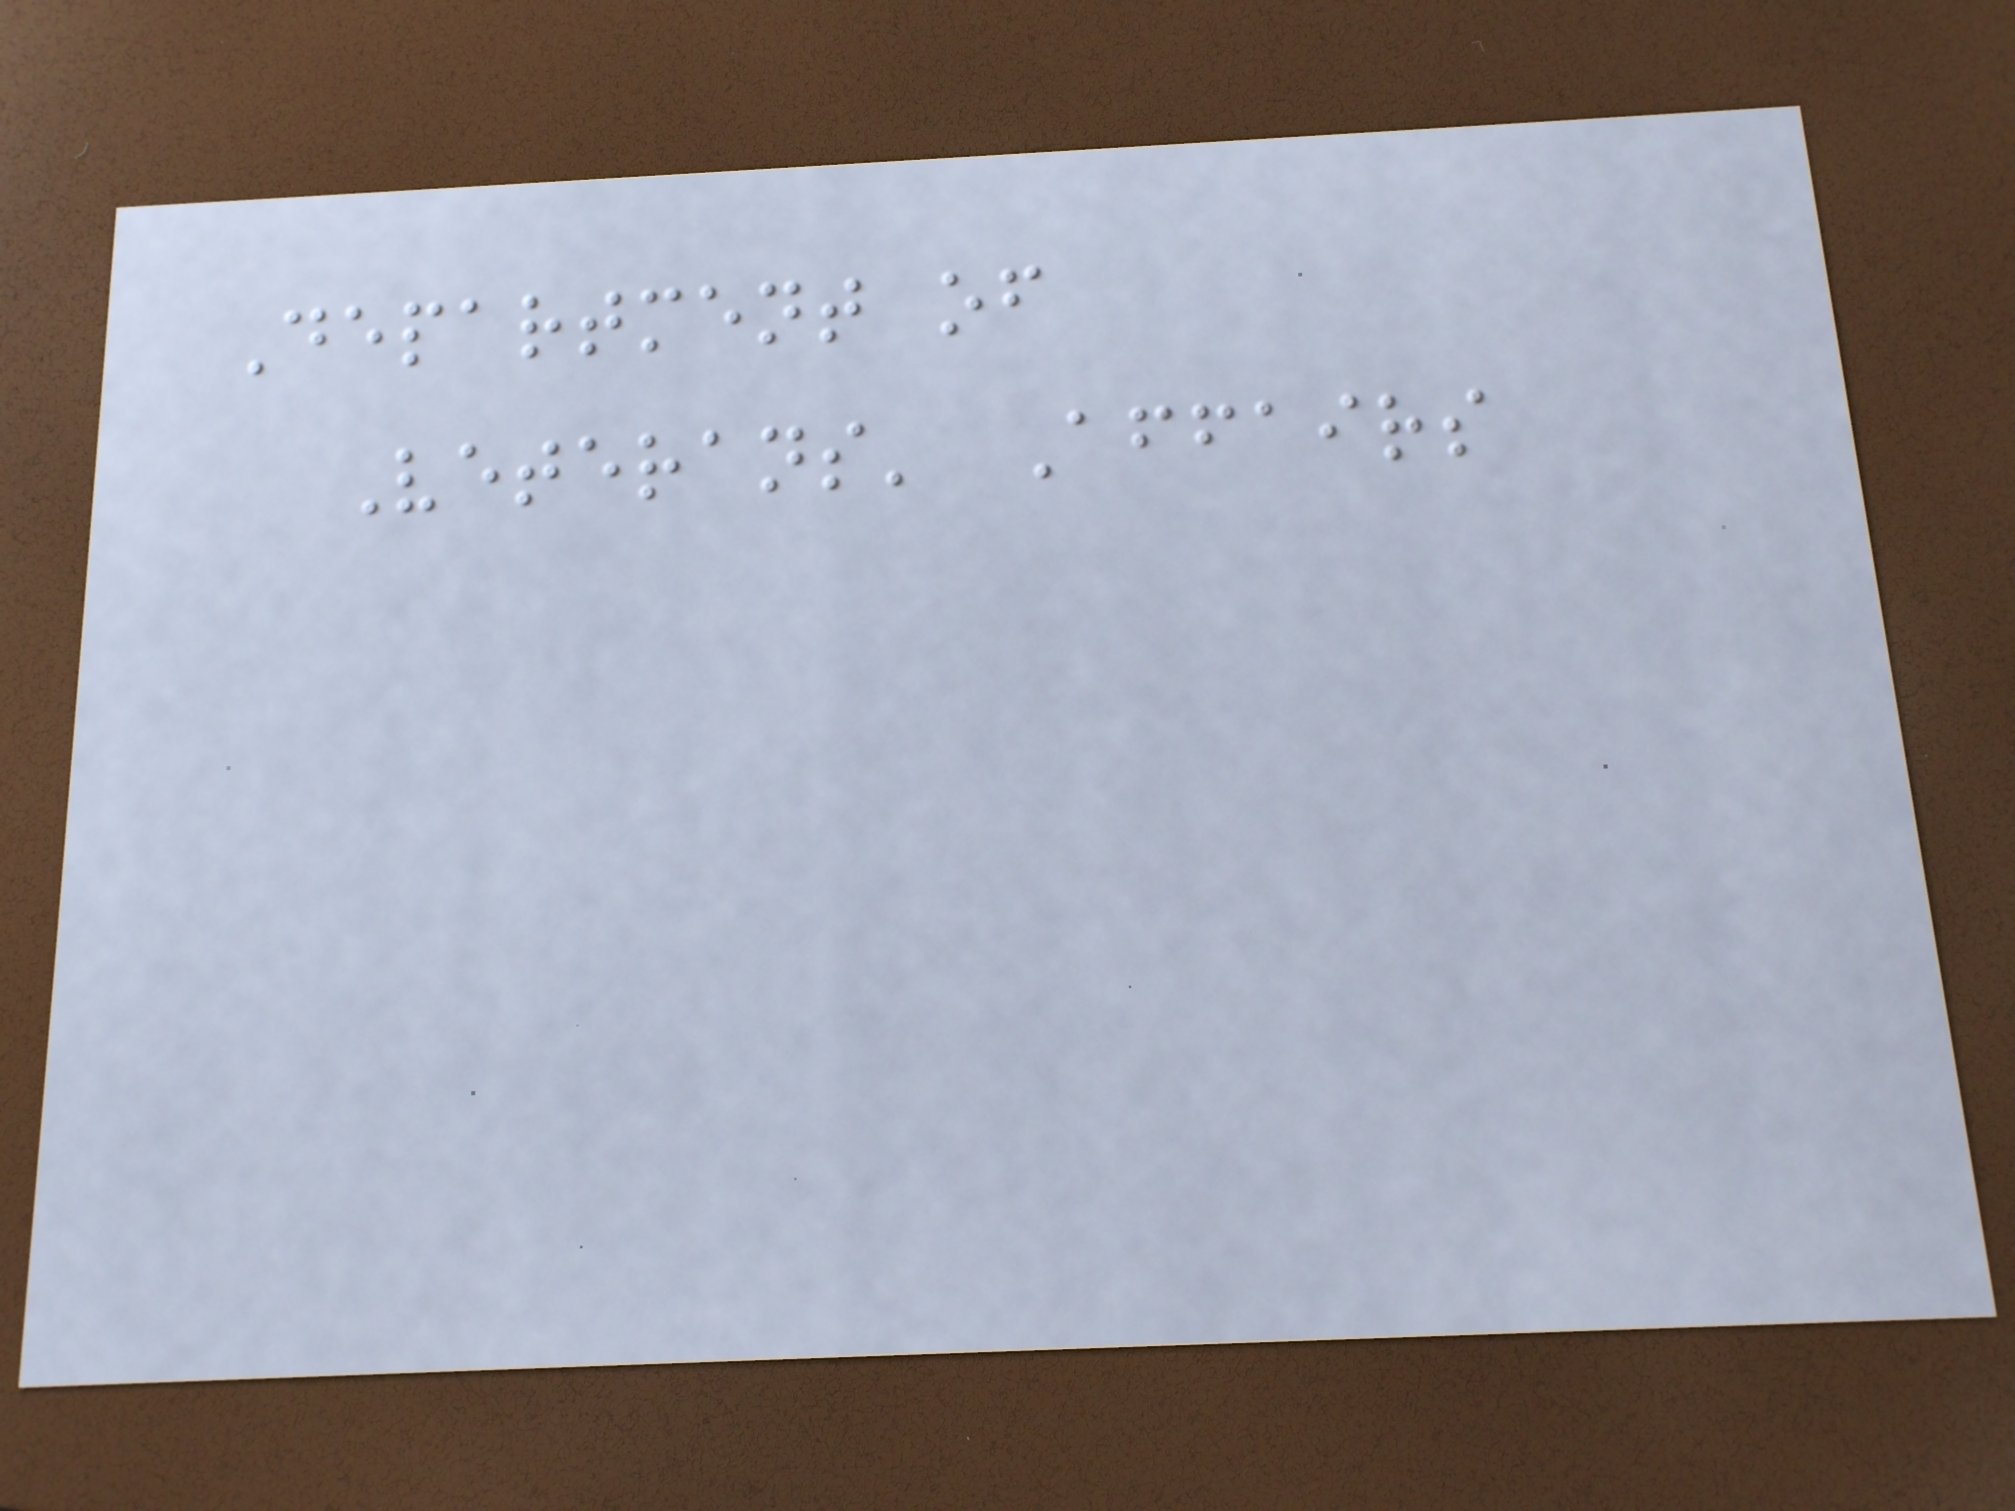Department of
Veterans' Affairs
